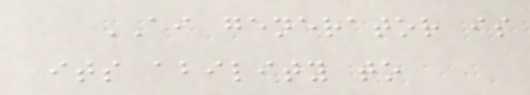AI generator is
its ability to
